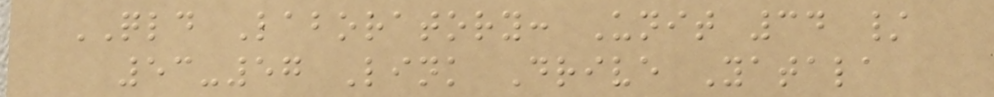QLD Laboratory: Unit 34 /
53-57 Link Drive Yatala
